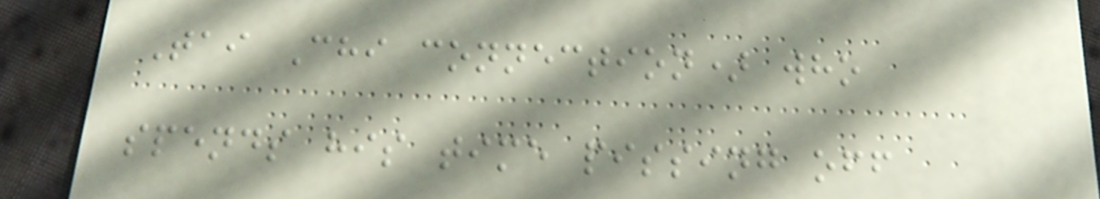Tai Chi connection) who
spends his time pissing off
